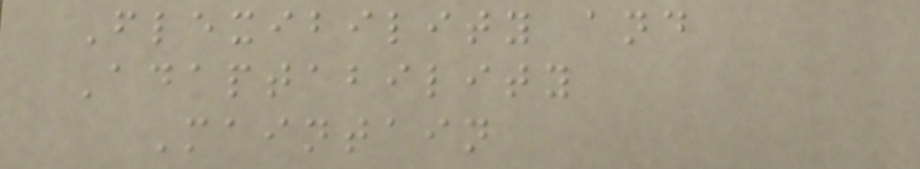Flexibility and
Adaptability
Maintain
